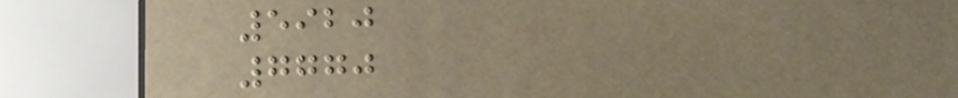5920
7770
